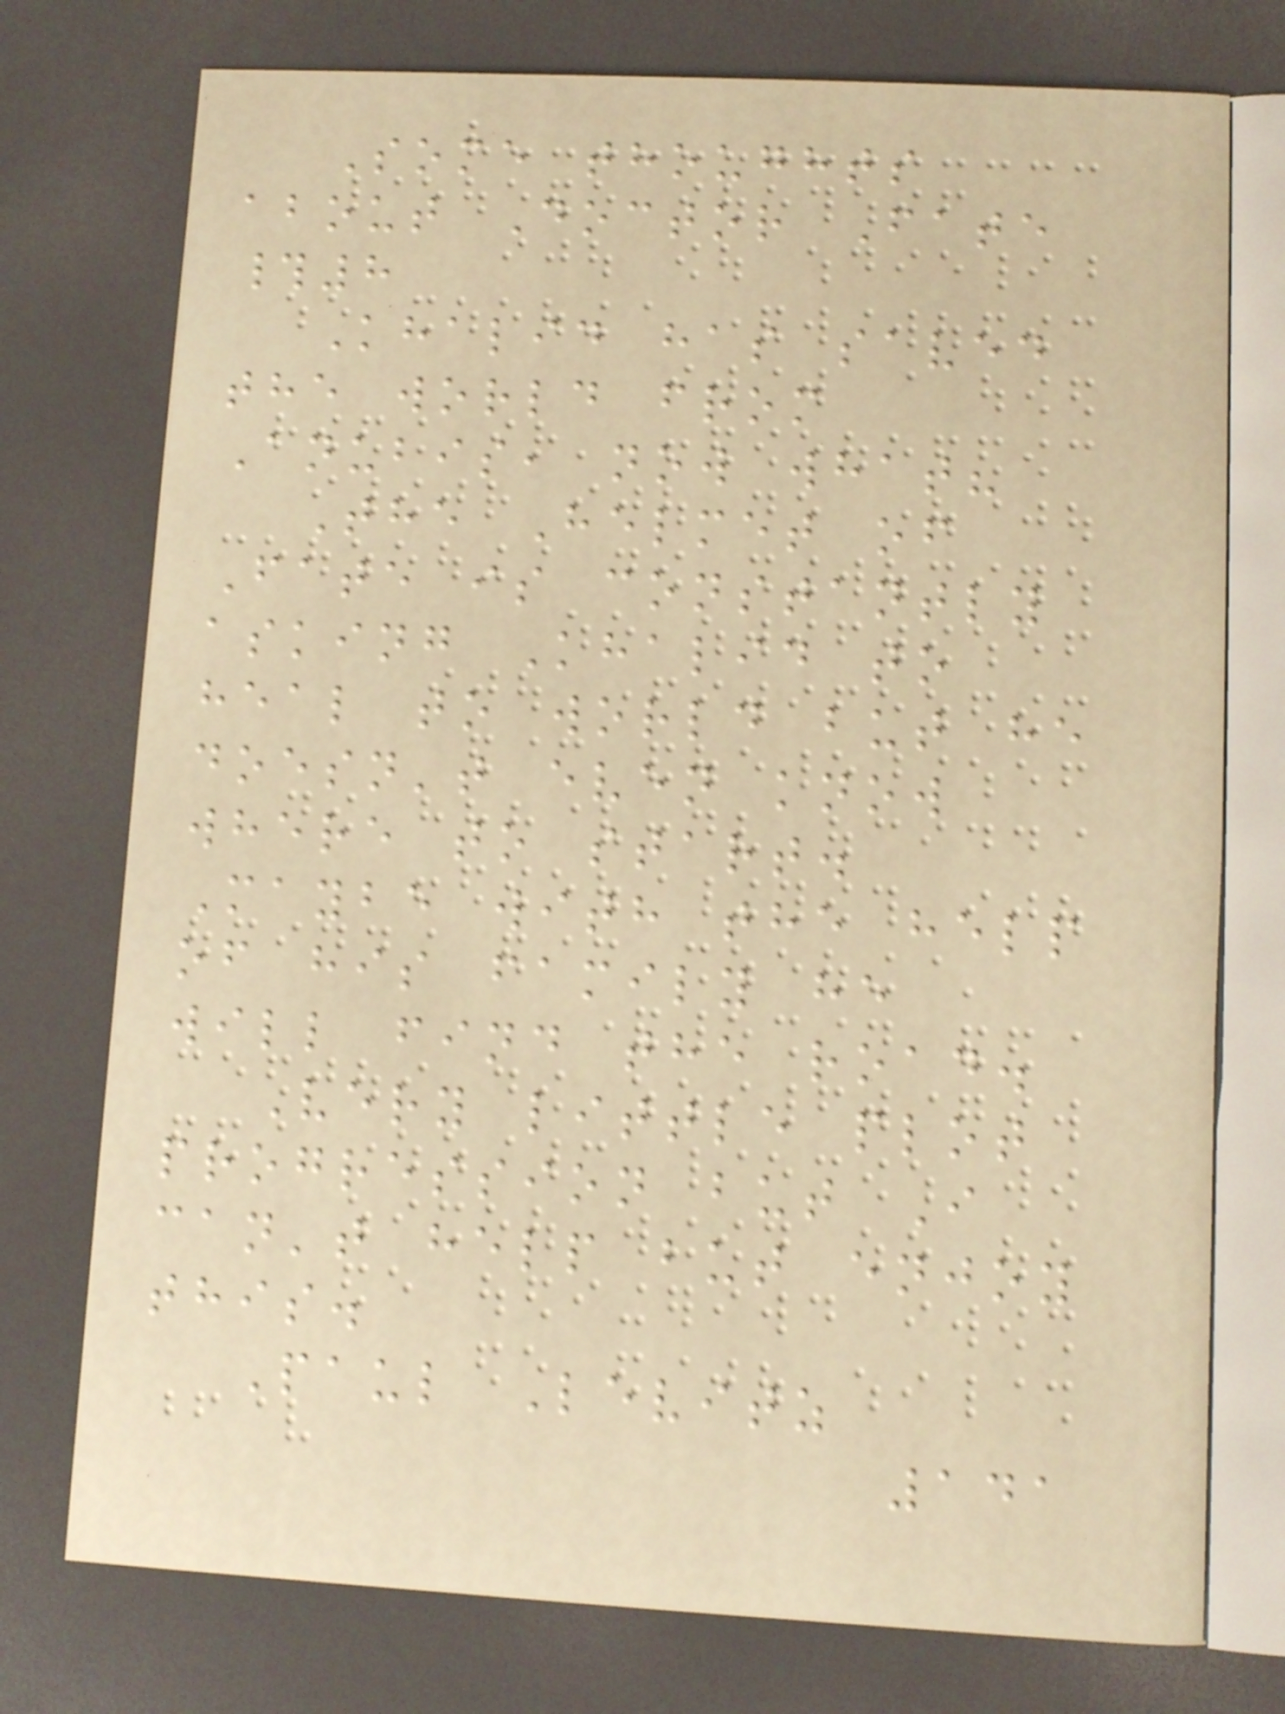Some thoughts
about Doctor Fate
#8
Khalid has saved
the world from
Anubis, now what?
The Helmet of
Fate is constantly
asking Khalid to
heal to world but he
doesn't even know
where to start.
Maybe with the help
of his family he
will find the road.
Very little plot
progression but I
can't help but enjoy
this.
Paul Levitz
141
